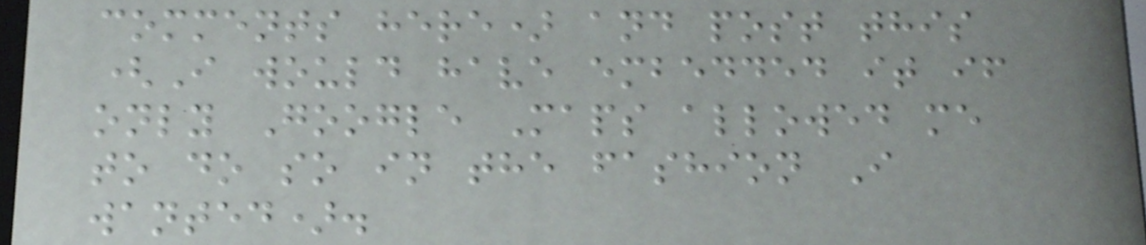comments here) and post this
(I would have embedded it if
only Google Maps allowed me
to do so in the fashion I
wanted).
